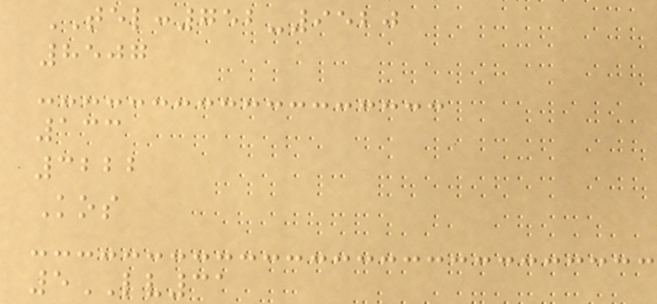TEL:752-9520
8507
133
3222
Kos
5LV31
